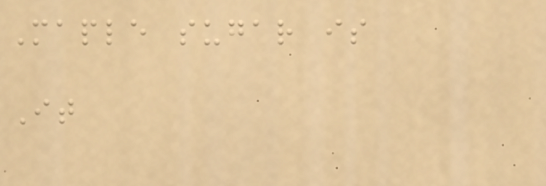Maple sugar is
It
